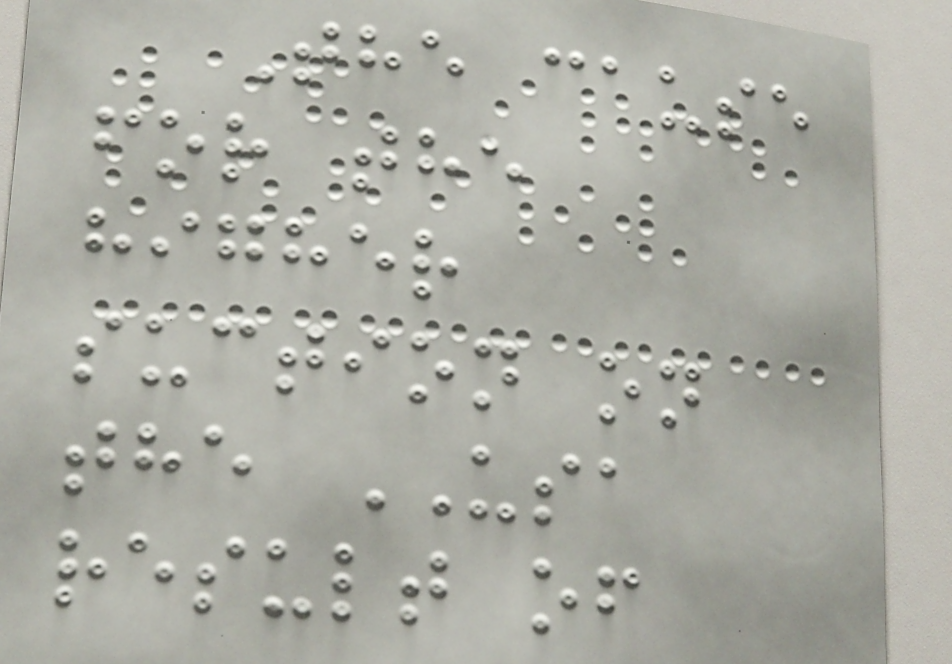The cause
for the
higher
suction on
the USA
result of
